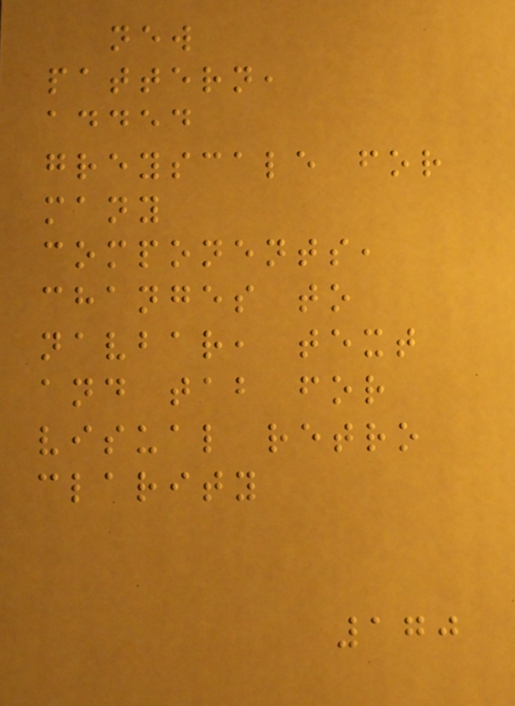new
pattern,
added
greyscale for
many
components,
changes to
navbar, text
and tab for
visual retro
clarity
170
